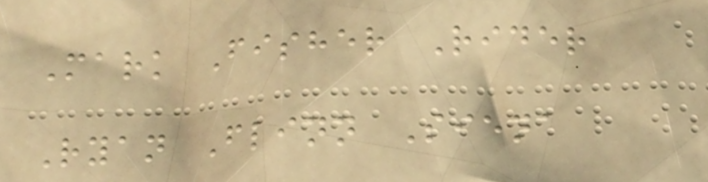Mark Fisher Rider
Ryan Flinn Siena
